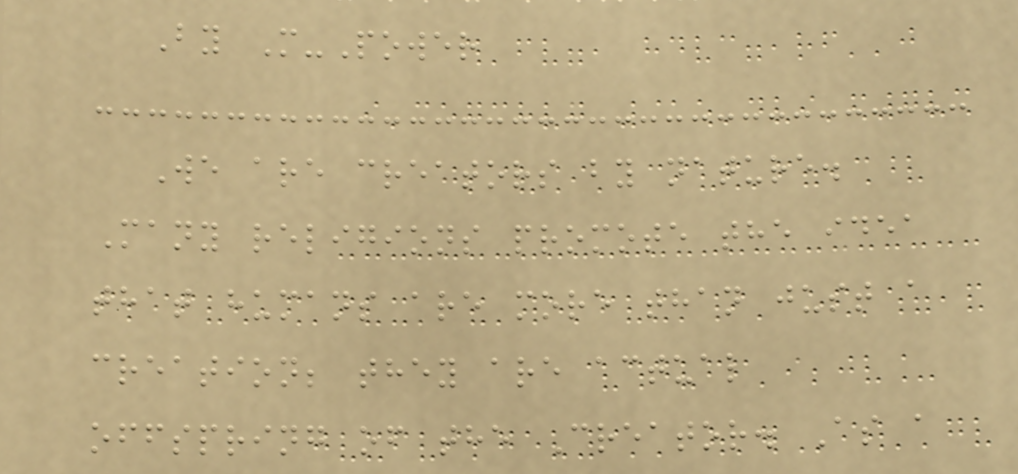By M-Power
We are creators by nature.
Many religions promote the idea
that humans are more than just a
creation; they are actual
offspring of the Creator. As a
